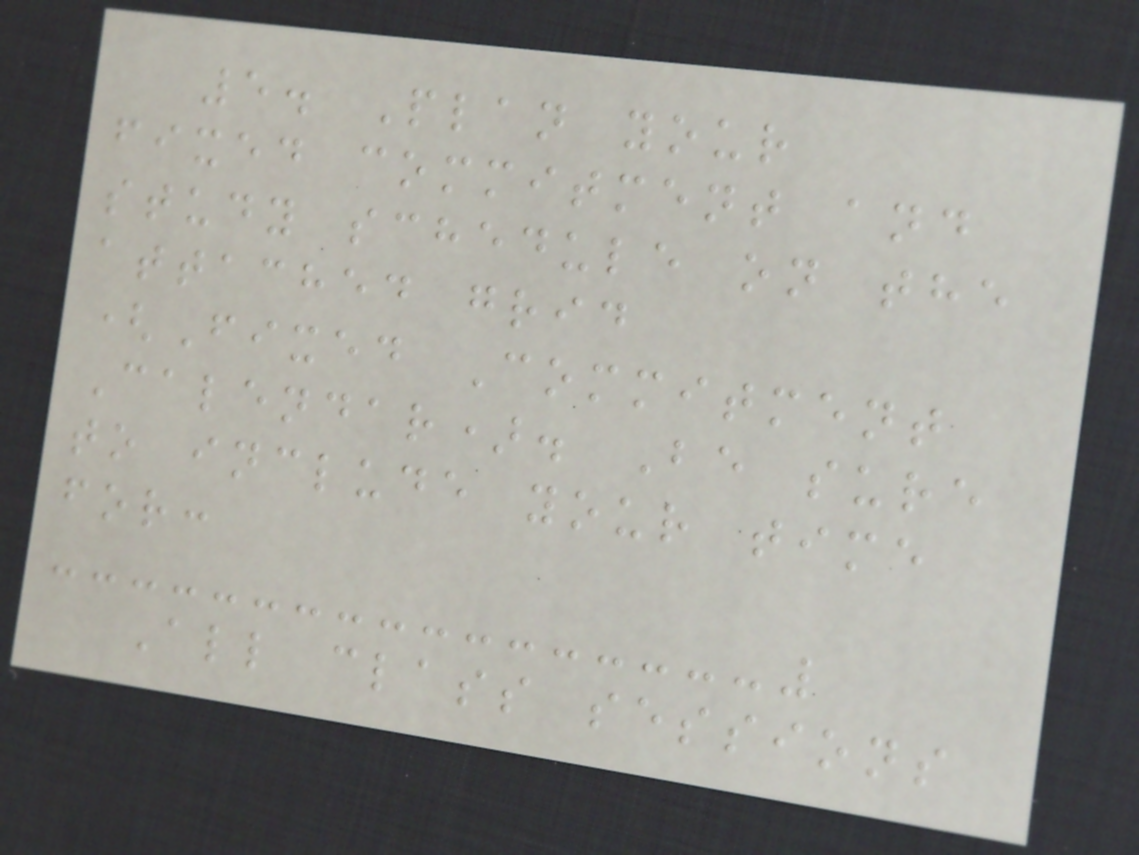5. Plan your
fixed commitment and
study schedule on the
attached grid
(Fixed Commitment
Calendar). Be sure
to include your time
for:
All class sessions
